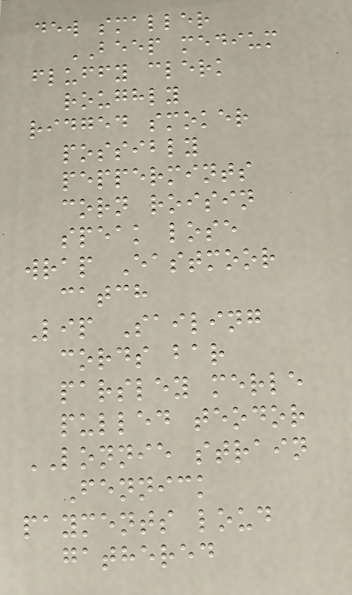dew smaller
BEEP medium
fluffy clerk
roughly
ridged smoker
possibly
peppermints
corn roisin
speak lose
wrap Eastmoor
catch
Lip Sailing
cords bar
parsley merle
pulled teodor
LONNIE strain
Fennick
payments loud
gathered
